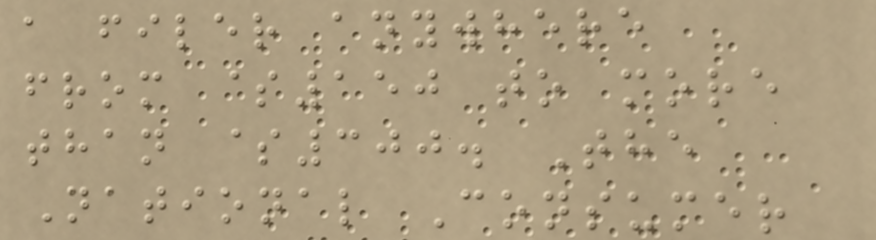a filer anywhere
from $150 to more
than $300. The
National Consumer
